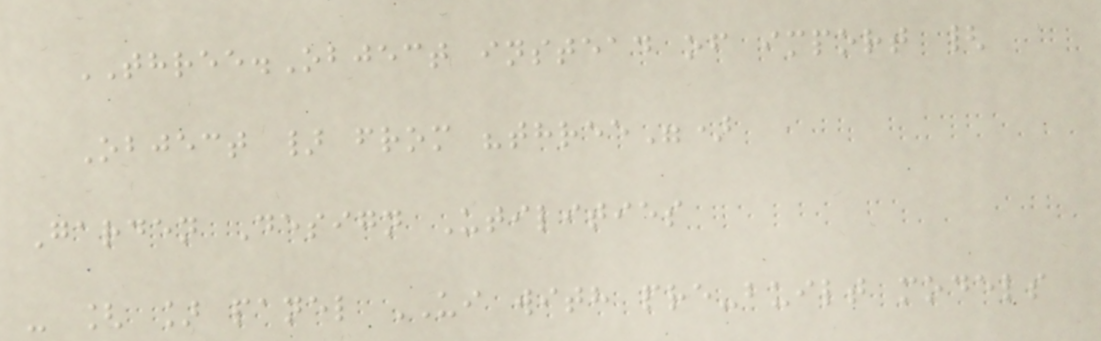THREE.Object instead of import {
Object } from "three")
Garden Design Utilities
- [ ] panel UI with pre-built models
